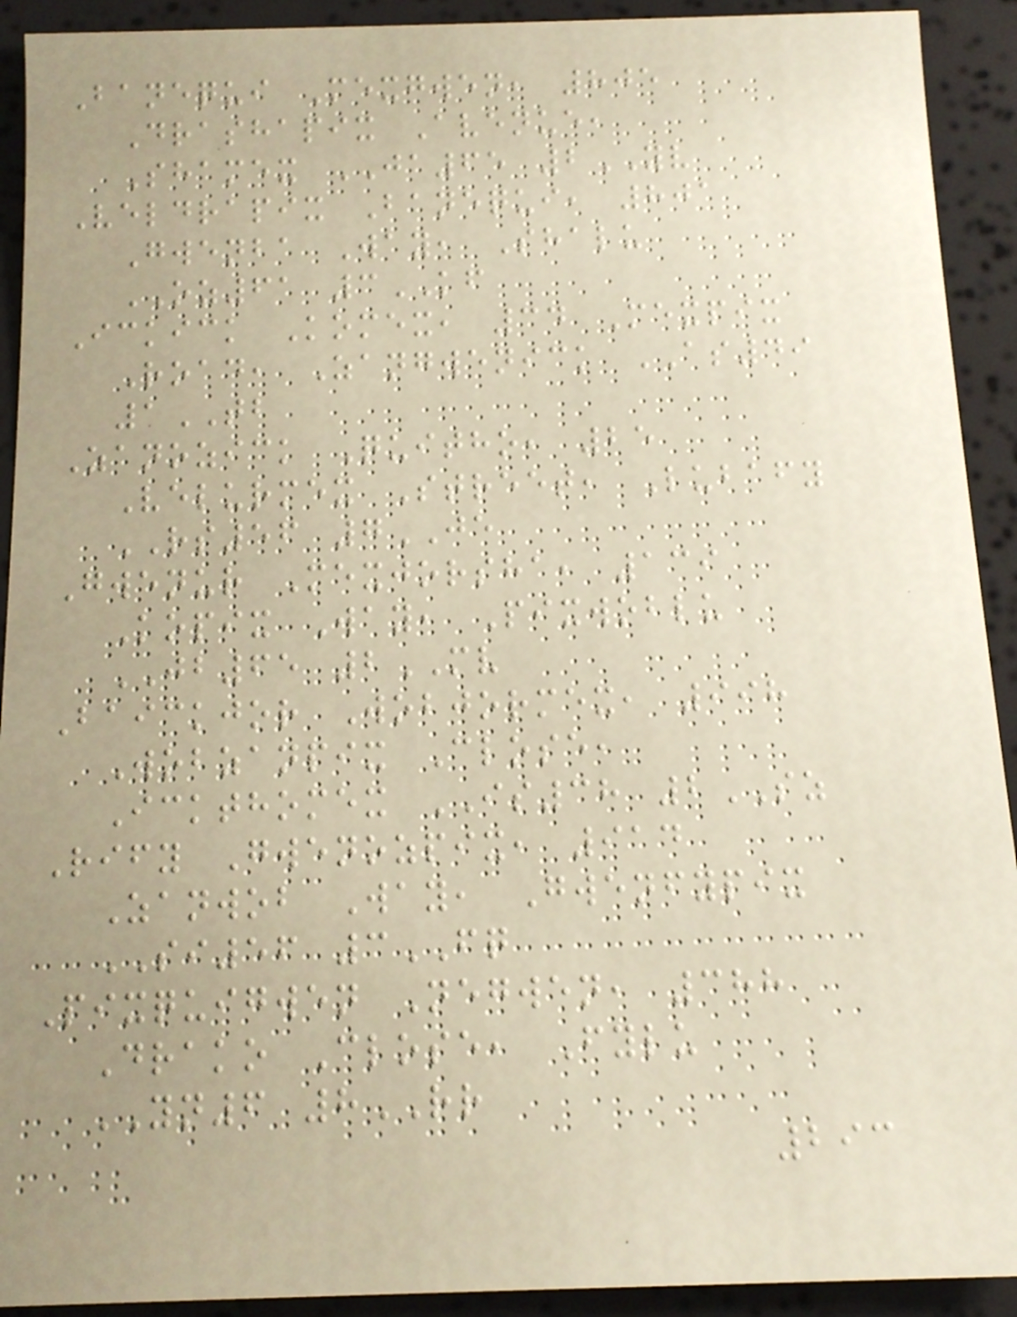Banequi Mexgwen, 805
Drashapix Avenue,
Shamex JA65 2YV
Veldrapix Banequi, 801
Gwenba Way, Shalu
OZ61 3KF
Ickick Komex, 34 Mexpix
Road, Zangwenick AS49
1TB
Zanozick Quitho, 25
Velurmex Street, Lubafy
RS56 7JE
Gwenur Mexjorsha, 139
Kopix Way, Pixwoblu
JB65 2MV
Baickjor Wobjormex, 998
Wobzanpix Close,
Ickthomex IS38 2SZ
Rify Gwenozpix, 914
Zanwob Way, Gwenfypix
SI56 3FQ
Pixquigwen Negwen, 388
Drako Close, Fylu
YN6 8RR
293
